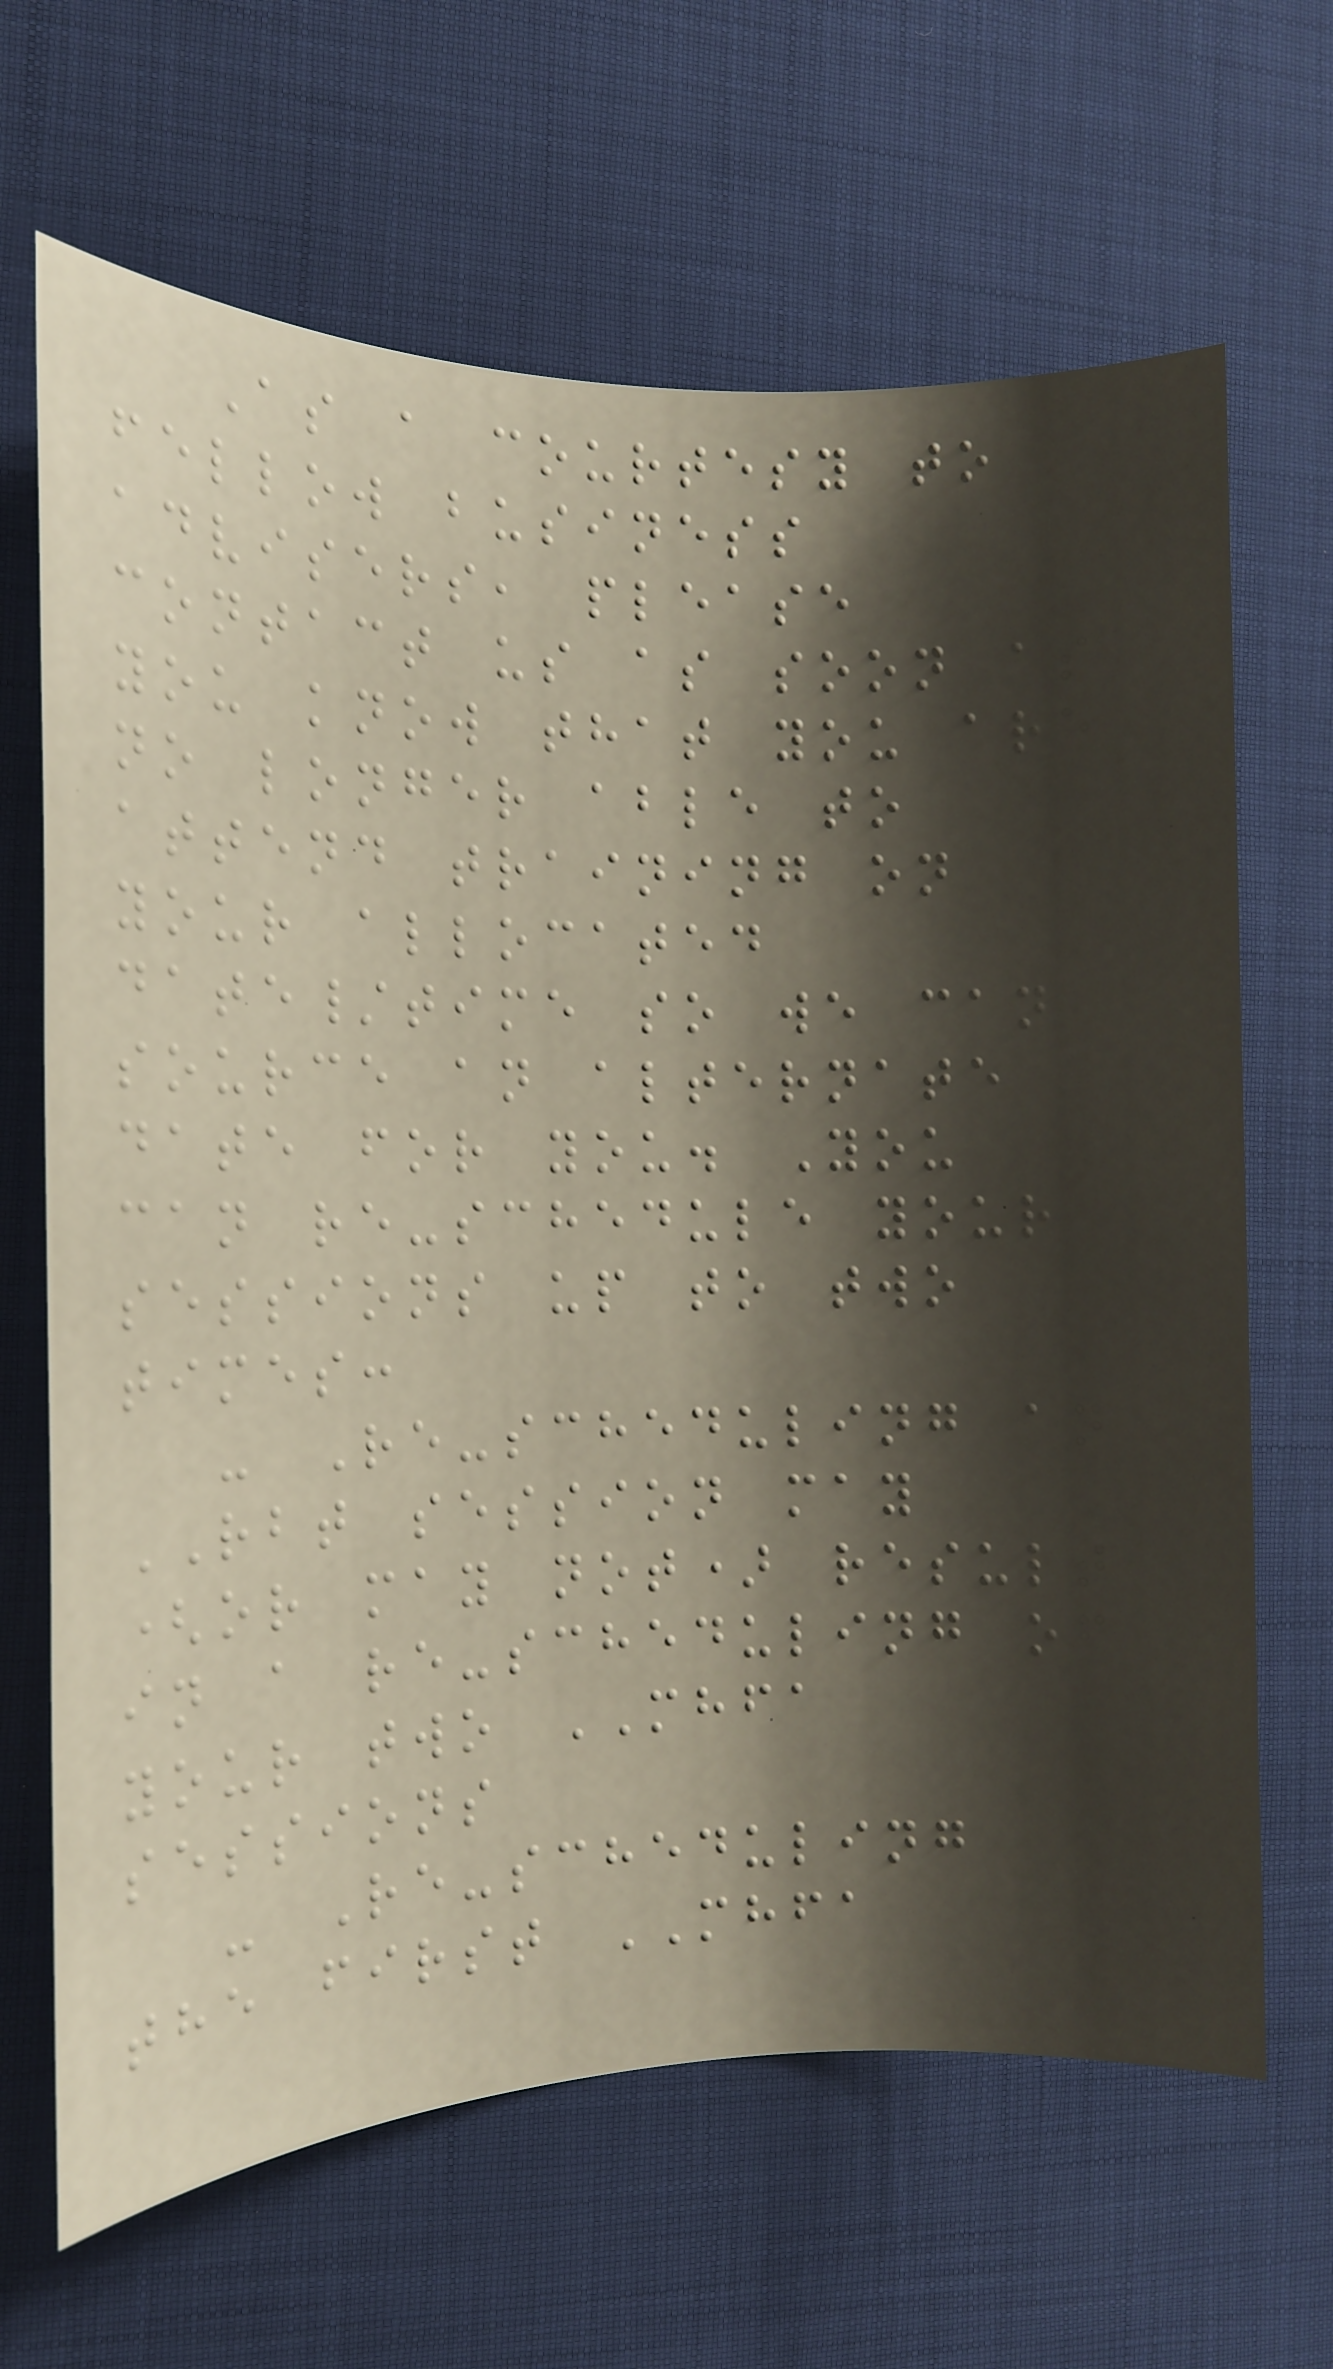As a courtesy to
fellow business
advisers, please
contact us as soon as
you know that you are
no longer able to
attend training on
your allocated
date/time so we can
source an alternate
date for you. You
can re-schedule your
sessions up to two
times:
- Re-scheduling an
RBT session may
(or may not) result
in a re-scheduling of
your two MHFA
sessions
- Re-scheduling
the first MHFA
